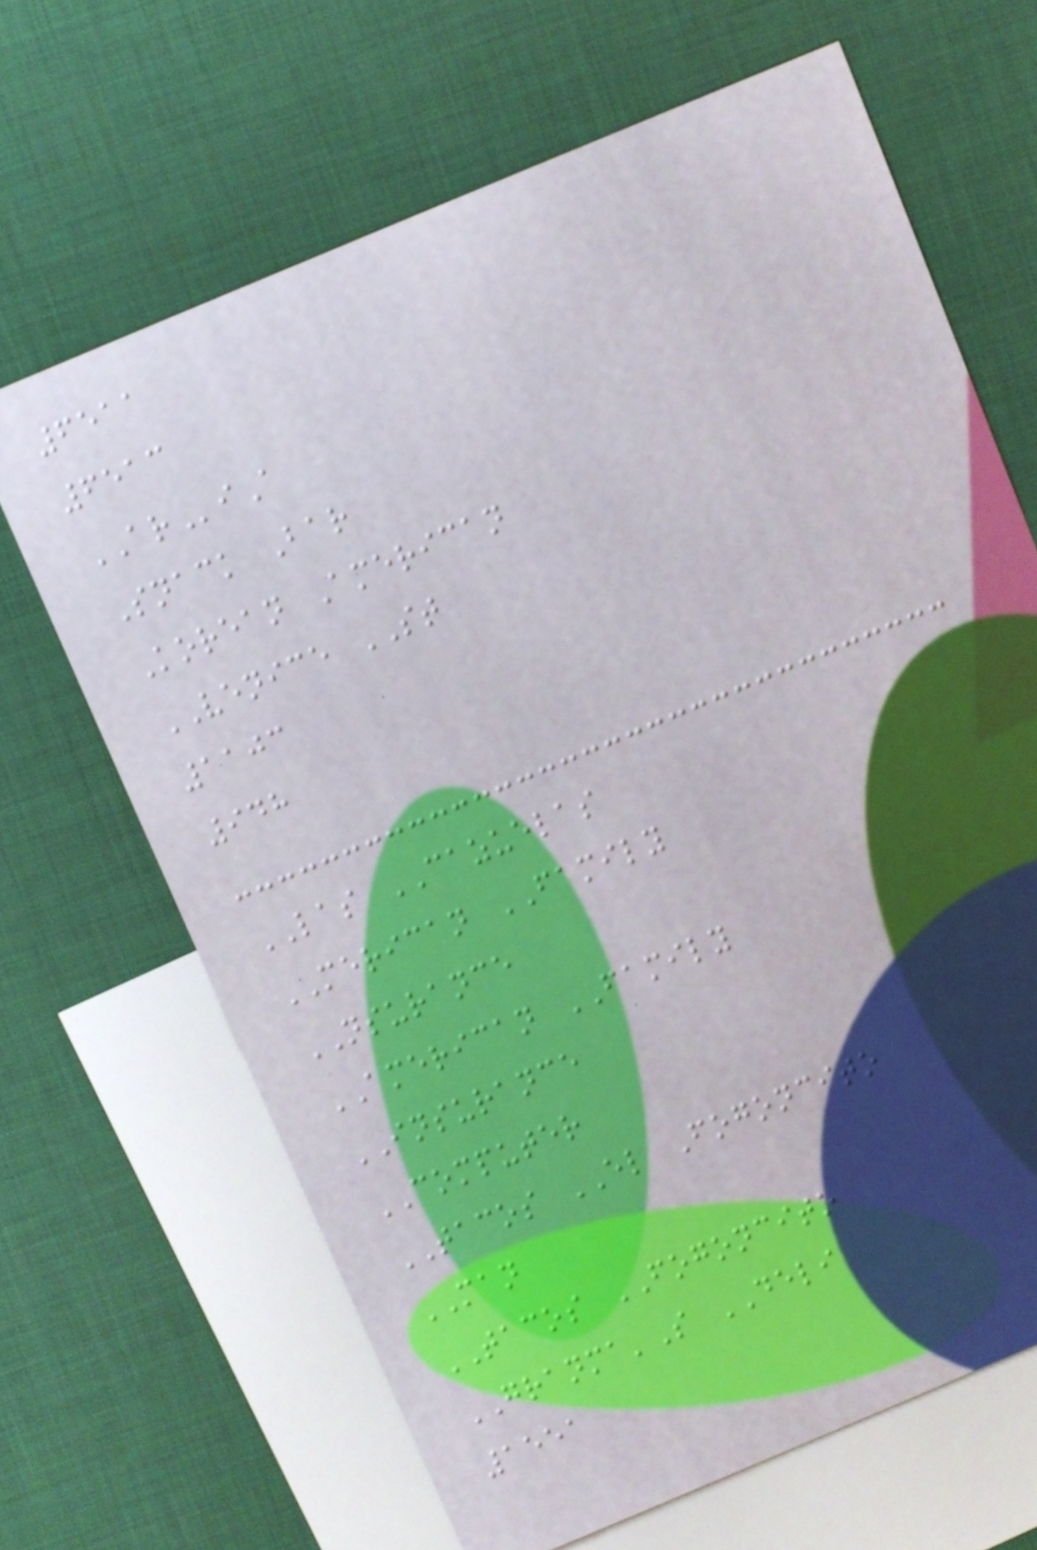6511
6513
ARiA
Snack Bar
Korean American
VENICE ST
1103
948
LAS CAZUELAS
MERICAN FAMILY
NSURANCE
AMERICAN FAMILY
INSURANCE
COMPUTER
TACOS EL Fogoncito
MAN
TACOS FOGONCITO
GRANMA'S DELI
1551
